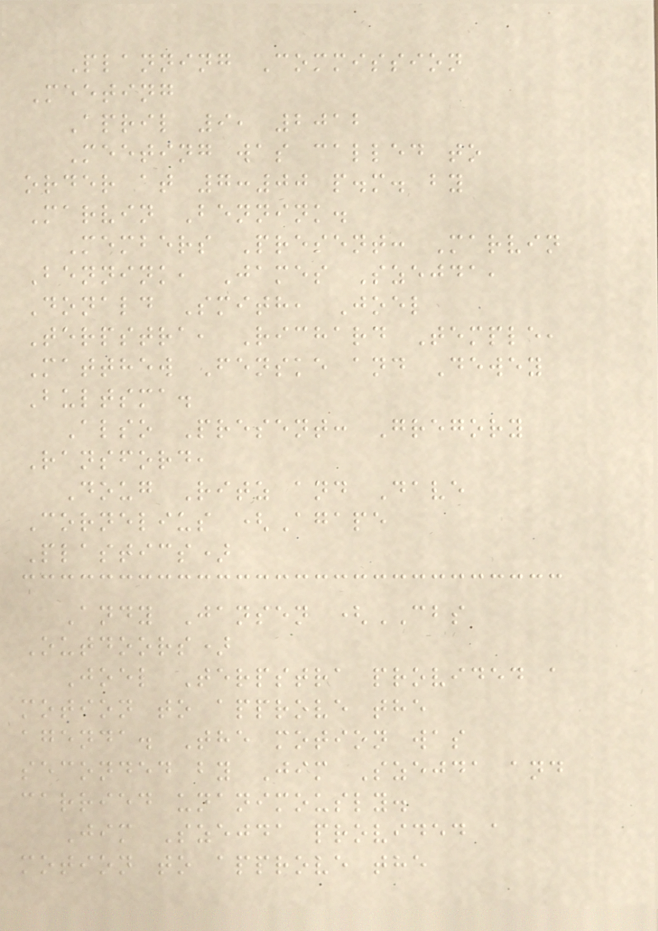Planning Commission
Meeting
April 9, 2012
Meeting was called to
order at 7:00 p.m. by
Marvin Bennink.
Members Present: Marvin
Bennink, James Szejda,
Donald Smith, Joel
Terpstra, Richard Temple,
Matthew Fenske and Dewey
Bultsma.
Also Present: Gregory
Ransford,
Doug Ritz and Dave
Cornelius (Agape
Plastics)
Andy Jansen (CBS
Outdoors)
Joel Terpstra provided a
motion to approve the
agenda. The motion was
seconded by Jim Szejda and
carried unanimously.
Jim Szejda provided a
motion to approve the
